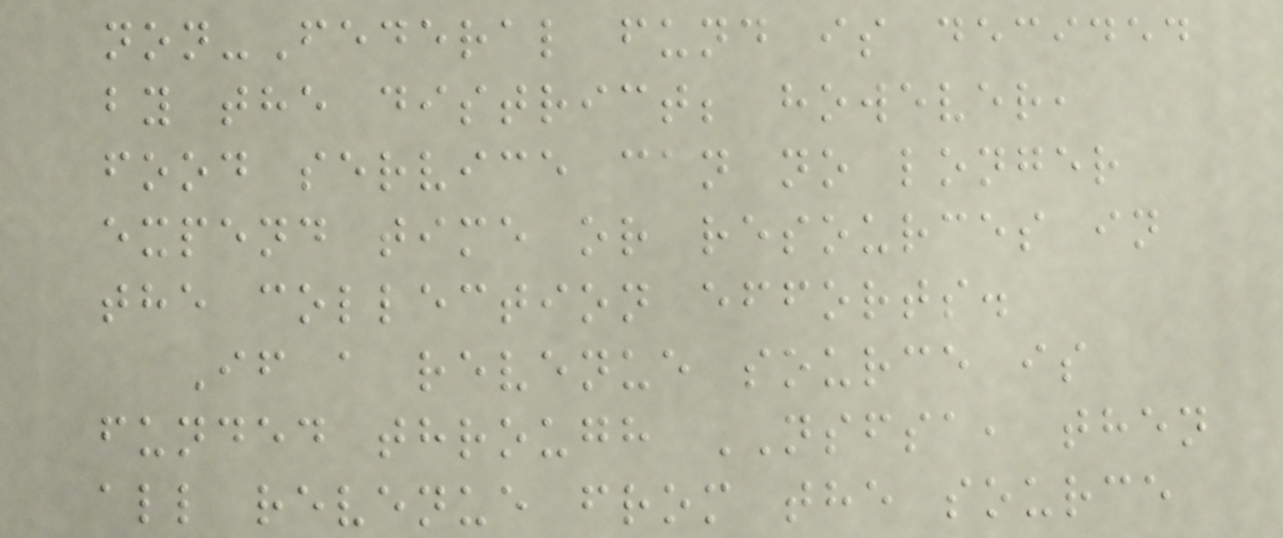non-Federal fund is decided
by the district; however,
food service can no longer
expend time or resources in
the collection efforts.
If a revenue source is
funded through NSFSA, then
all revenue from the source
